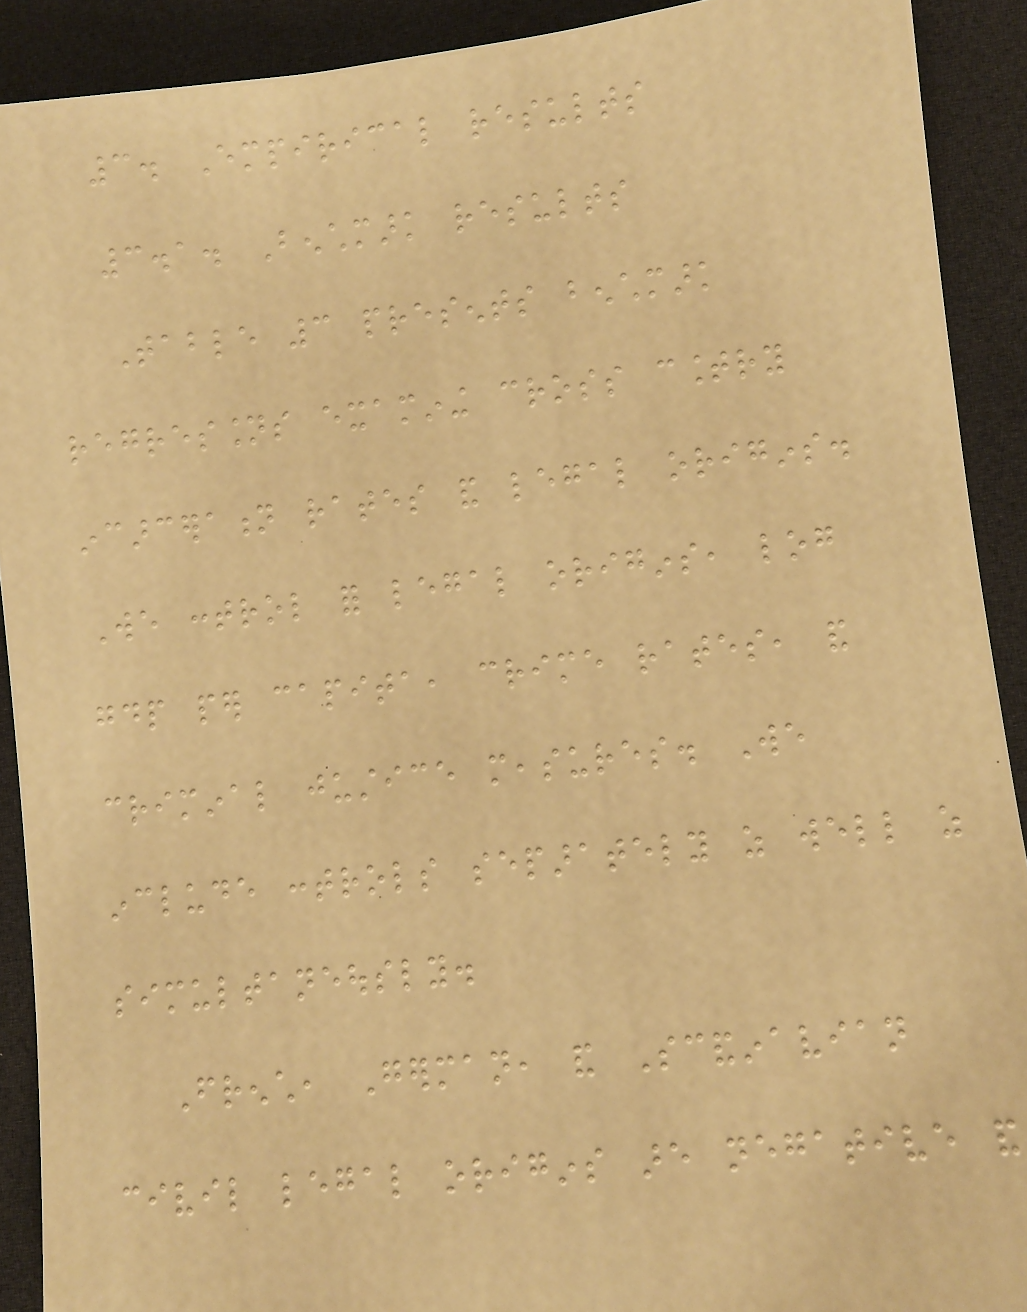3. Empirical results
3.1. Benchmark results
Table 3 presents benchmark
regressions examining cross country
incarceration rates and legal origins.
We control for legal origins, log
gdp per capita, crime rates, and
criminal justice measures. We
include controls separately as well as
simultaneously.
French, German, and Scandinavian
civil legal origins are negative and
